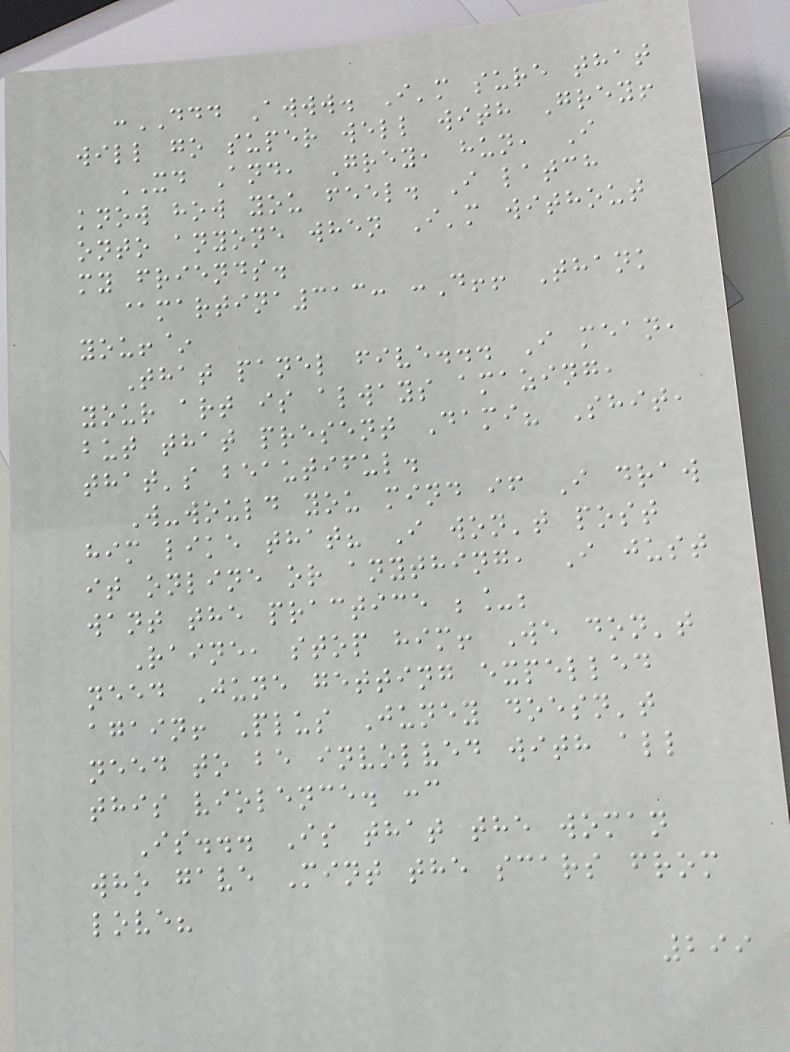:DDD Awww. I'm sure that
will go super well with Grey!
XD And, Grey, hun, I
know how you feel. I latch
onto anyone when I'm without
my friends.
@martina313: :D!! Thank
you!~
That panel five... I mean,
your art is always amazing,
but that present Dami? Shit,
that's beautiful.
W-would you mind if I draw
him like that? I won't post
it online or anything, I just
want the practice ;_;
Raine, stop him! We don't
need June getting expelled
again! Plus Juney doesn't
need to be involved with all
this violence. :c
Is... Is that the woman
who gave Mint the scars from
love?
299
